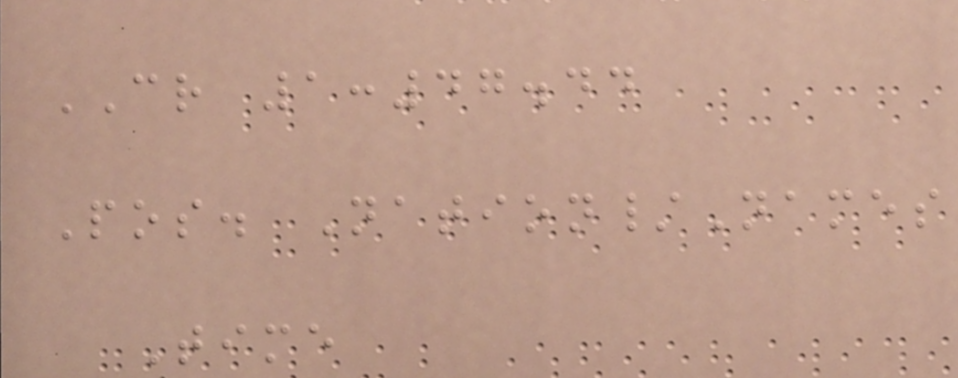CR 1:47.44
Pos. Nation/Names
Time
